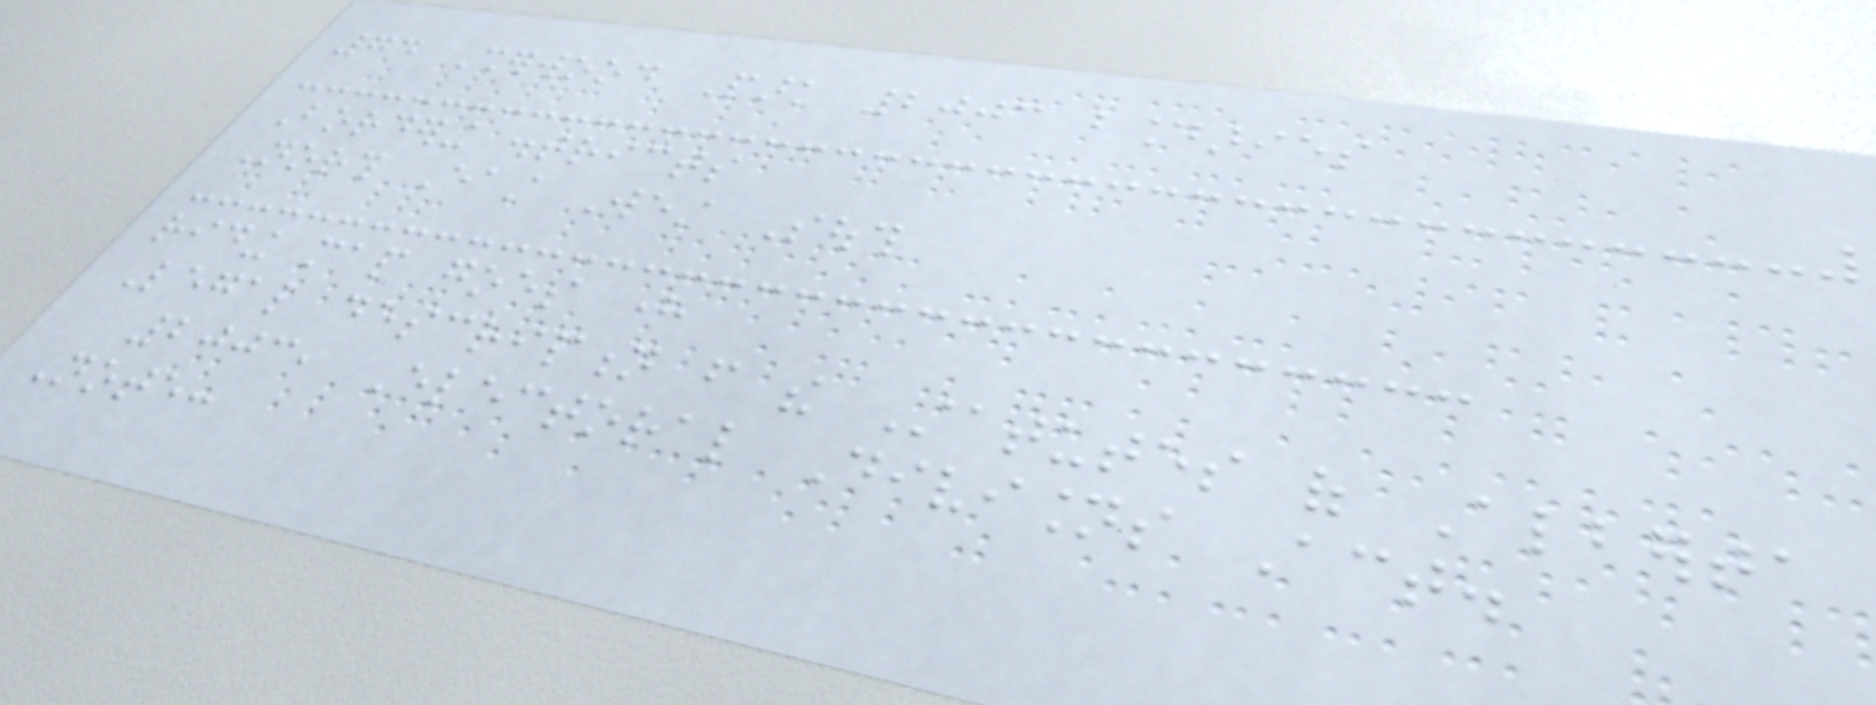74 Sherwood Park 2003 boundaries
Bordering districts
North East West South
riding map goes here
Legal description from the Statutes of Alberta
2003, Electoral Divisions Act.
Note:
